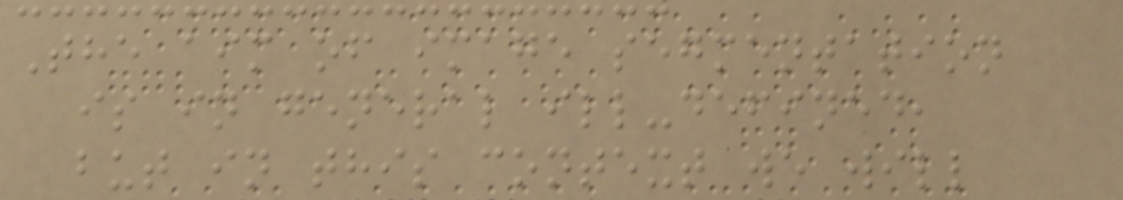The aim of image segmentation
is in general ill-defined,
but in this context we will
